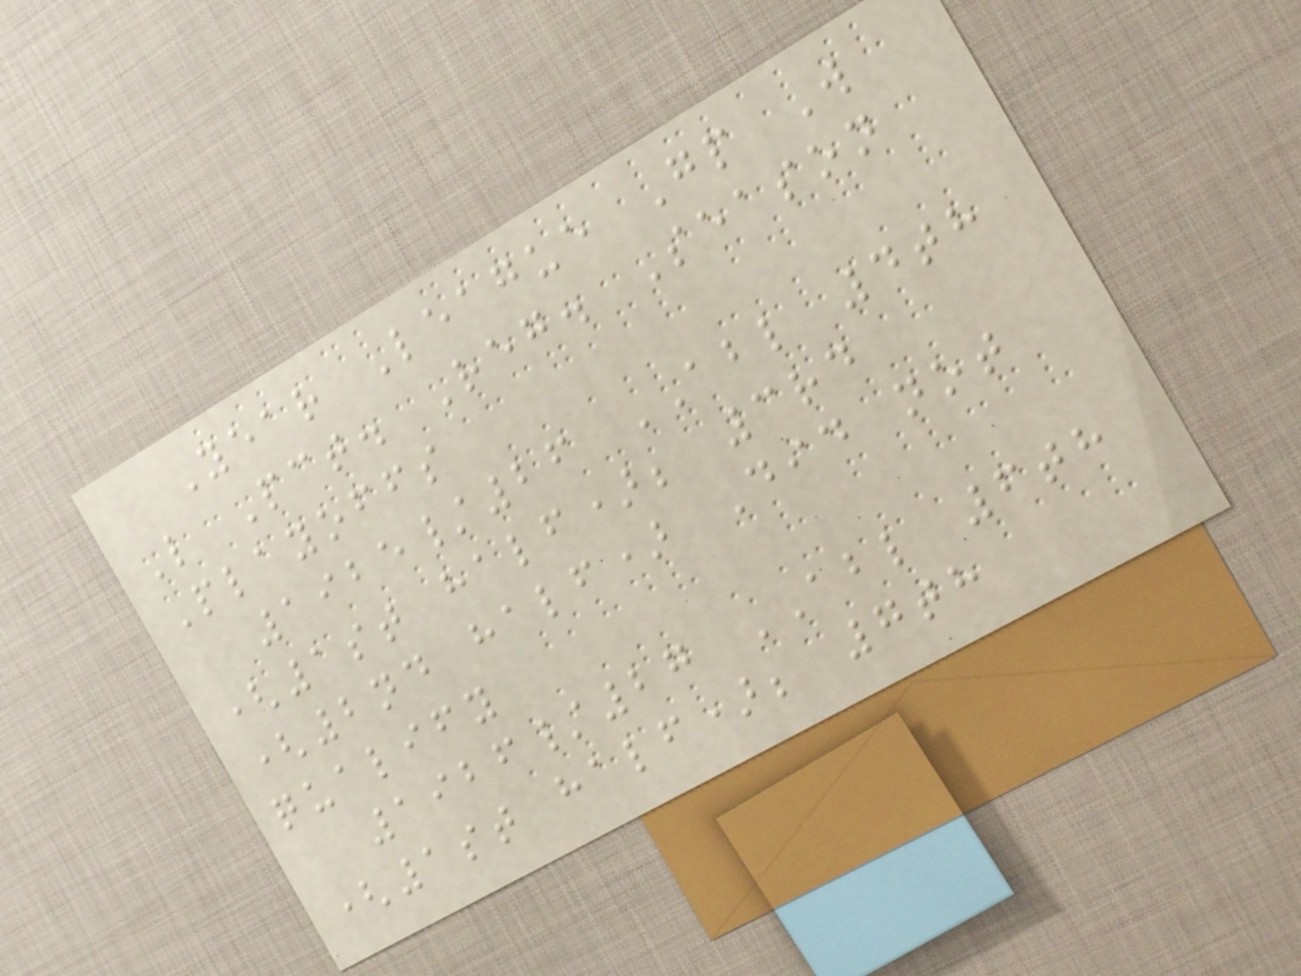Year League Gp W
L Pct. Reg. Season
Playoffs
1925/26 ABL 4th
(1st half); 3rd
(2nd half) Did not
qualify
1926/27 ABL 6th
(1st half); 7th
